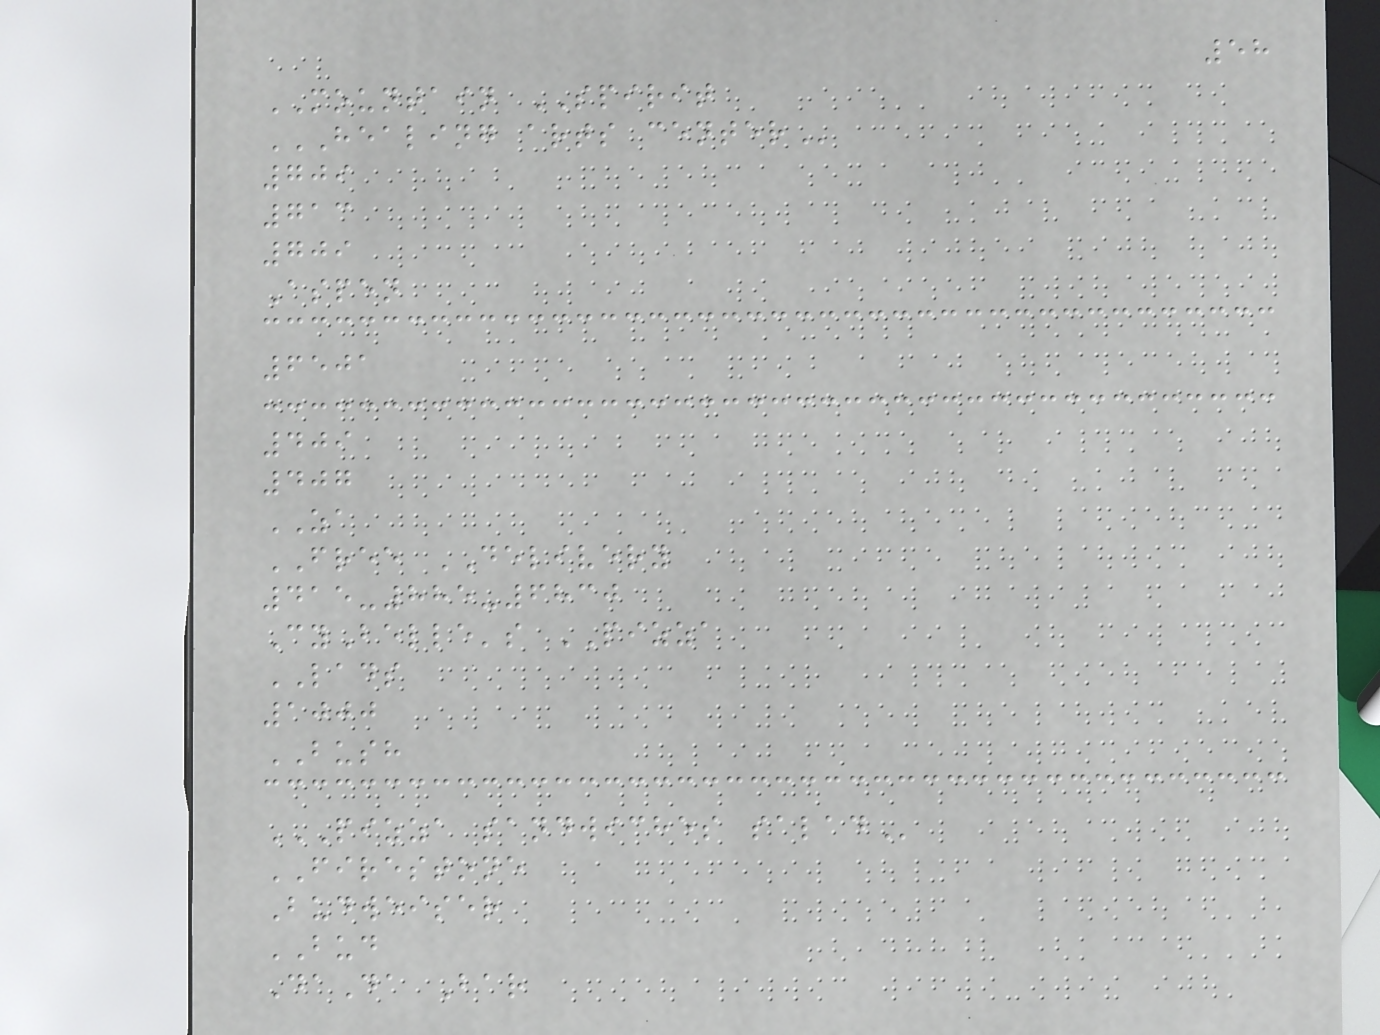58
MOUNTAIN SPIRIT
HEALING ARTS CENTER
709
713
709
Aspen
6501
409
407
ZA
FREE DELIVERY
415-885-6830
CyBelle's PIZZA
LADS
1000
BUSH
PIZZA SANDWICHES SALAD
FIRESTONE
Budweiser
BUD
DaDa Bar
